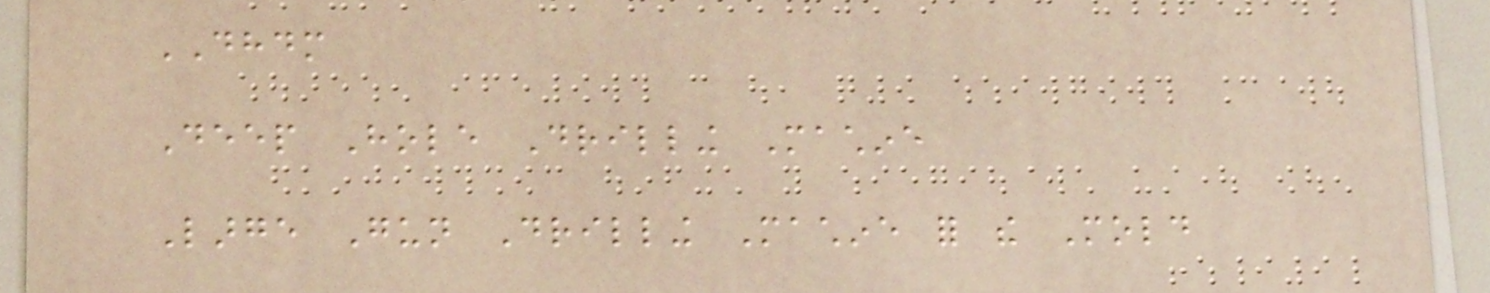DHDM
Deep Hole Drilling Machine
Large Gun Drilling Machine for the Mold
